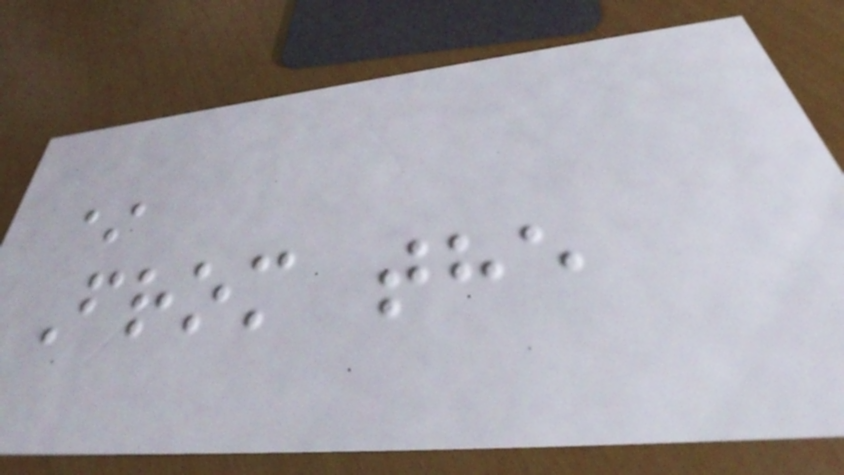*
From the
